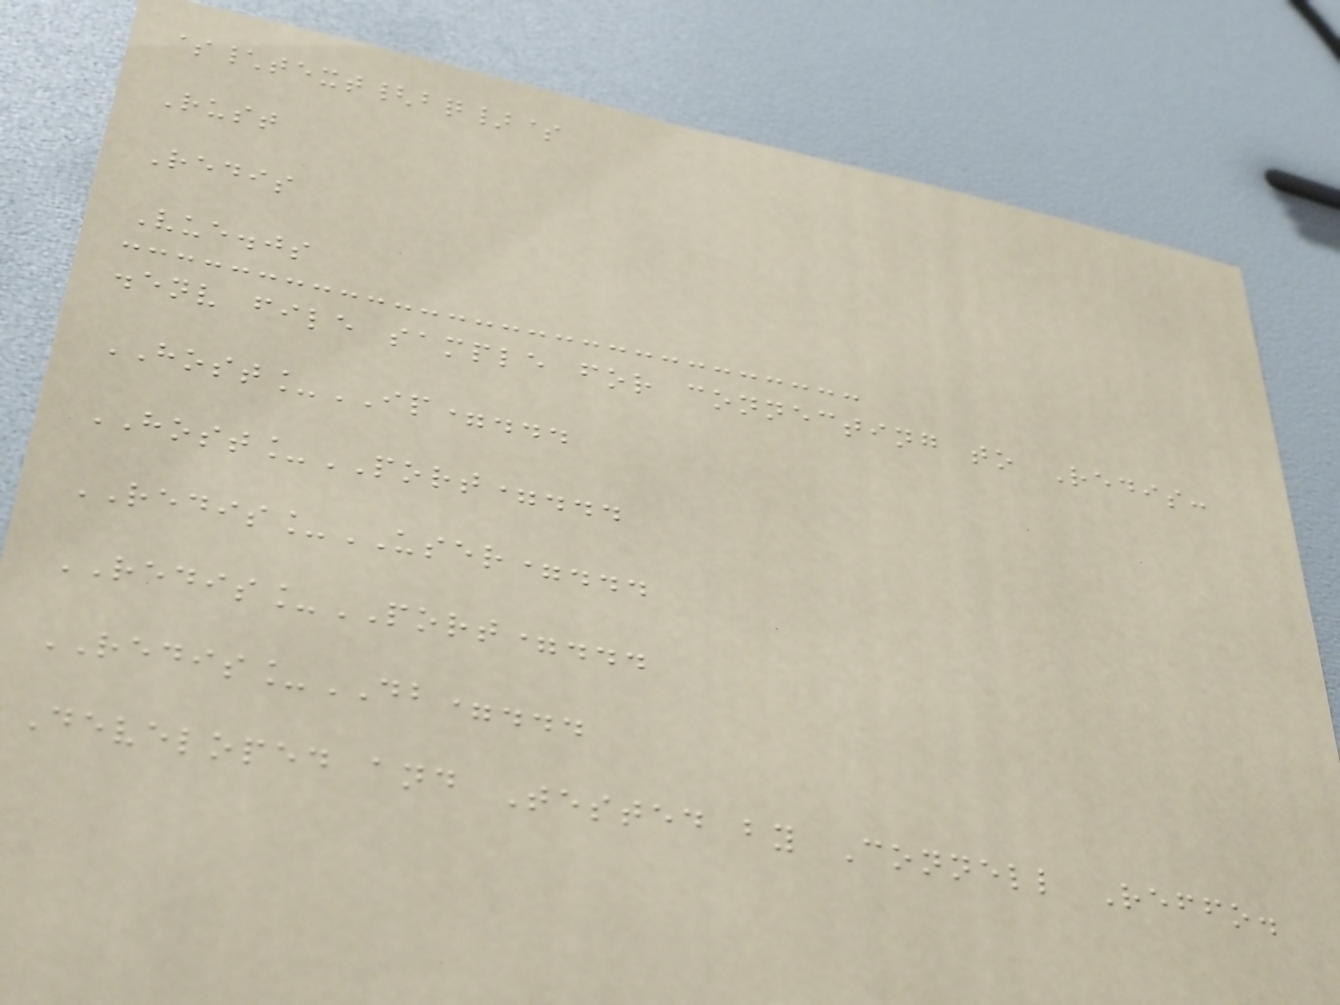$\text{bq}$
Rust
Redis
Vue.js
.env file sample for connecting to Redis:
HOST_IP=...
HOST_PORT=...
REDIS_USER=...
REDIS_PORT=...
REDIS_DB=...
Developed and Tested by Connell Reffo.
